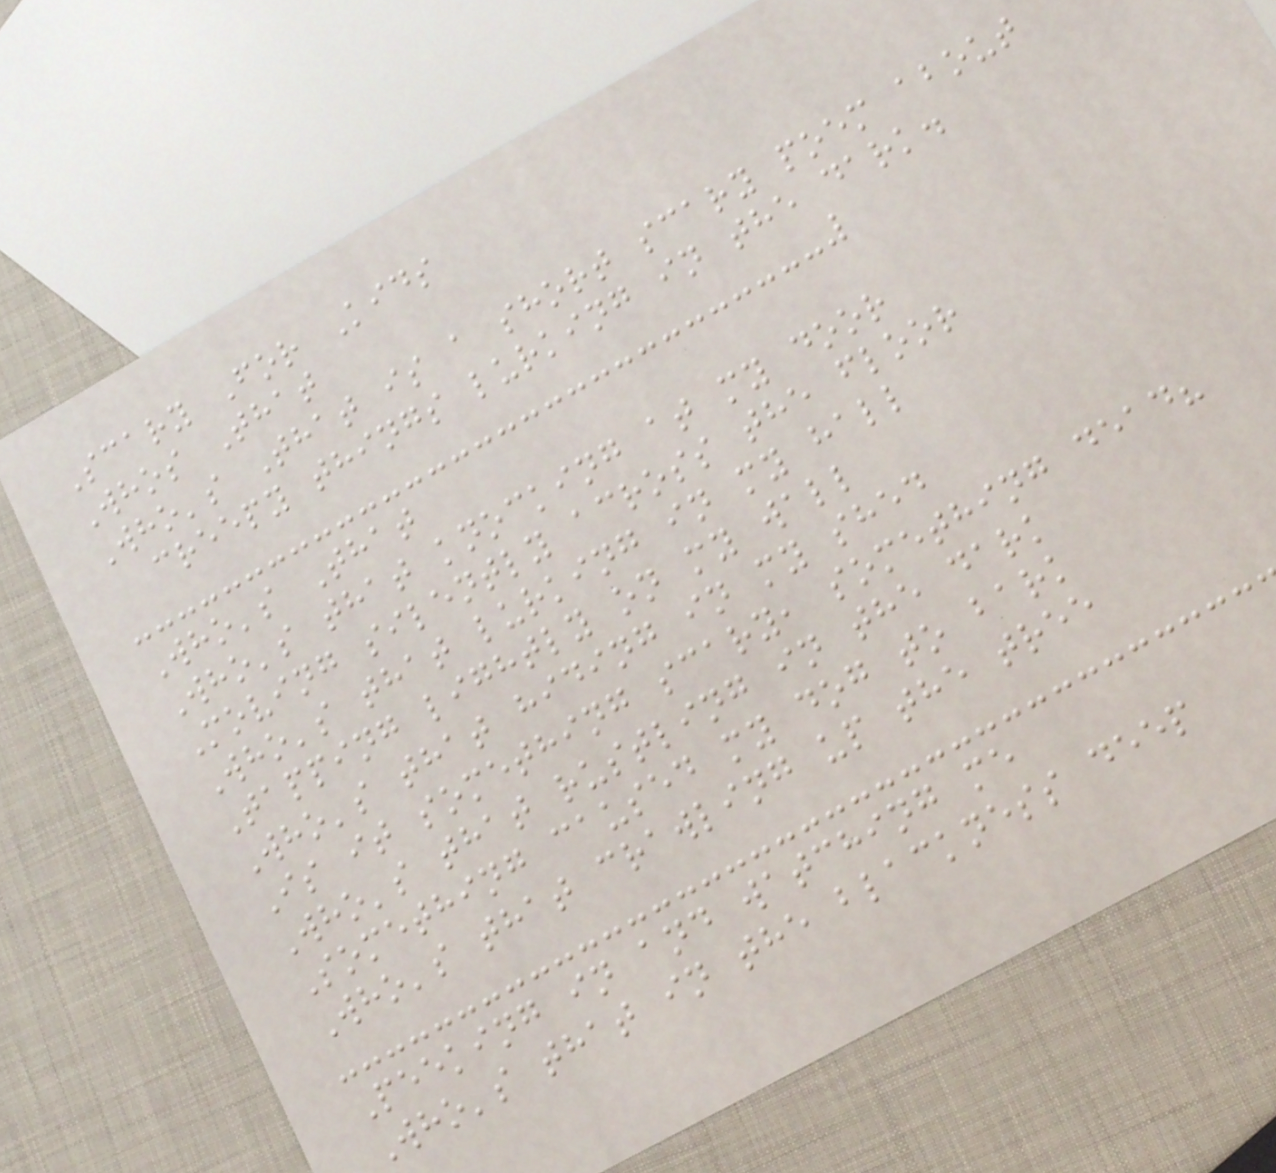Scary For Kids
Whos That
Who's That is a short scary poem about
creepy things lurking in the dark.
Who's That
Who's that knocking at my door
Moving silently across the floor
Who's that lurking in my hall
Tapping lightly on my wall
Who's that hiding in my shed
Is it something scary, something dead?
Who's that rustling in the dark
Something caused my dog to bark
Who's that crawling up the tree
Peeking in and watching me
Who's that in the blackness deep
